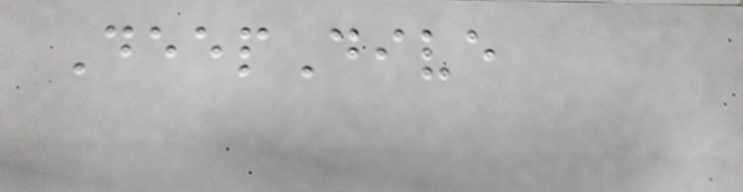DeepDive
